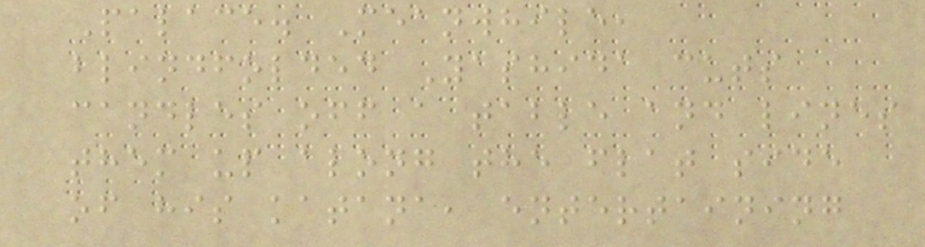Palace. Meanwhile,
blindfolded Yashida cuts
candles off a table and lines
them up along the flat side
of his katana, entertaining
